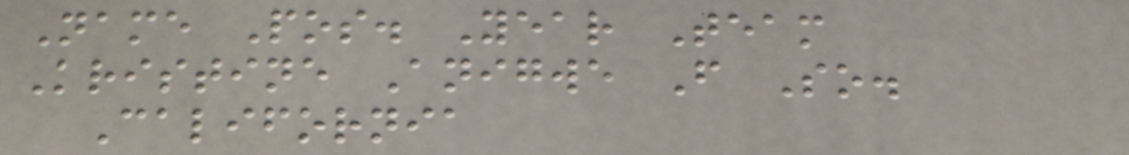Name Pos. Year Team
Kristine Anigwe F So.
California
